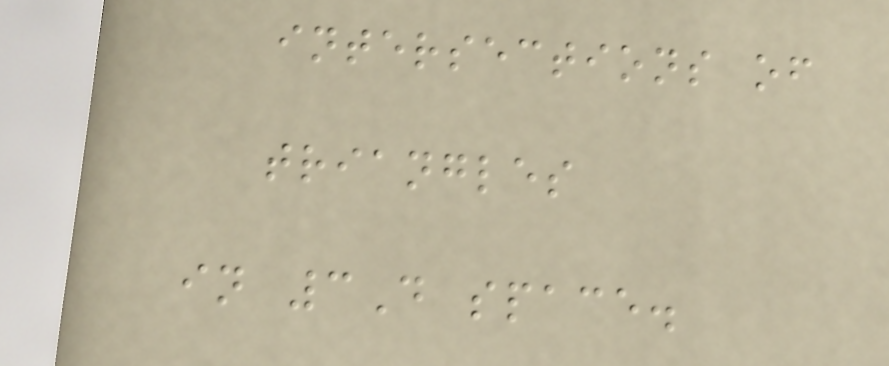intersections of
triangles
in 3D space.
